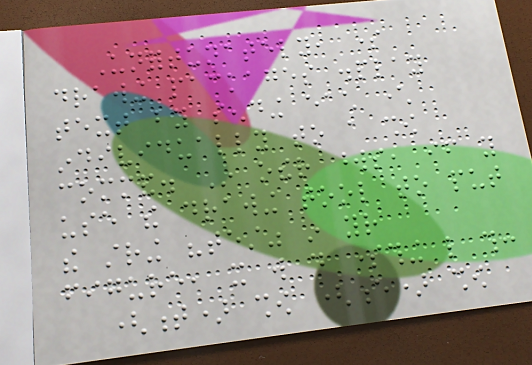Unfortunately, some
drawing packages display
text by sending each character
individually to a show
command. In other words, if you
use the drawing tool to put
the string "test" in your
figure, it will do something like this:
(t) show (e) show
